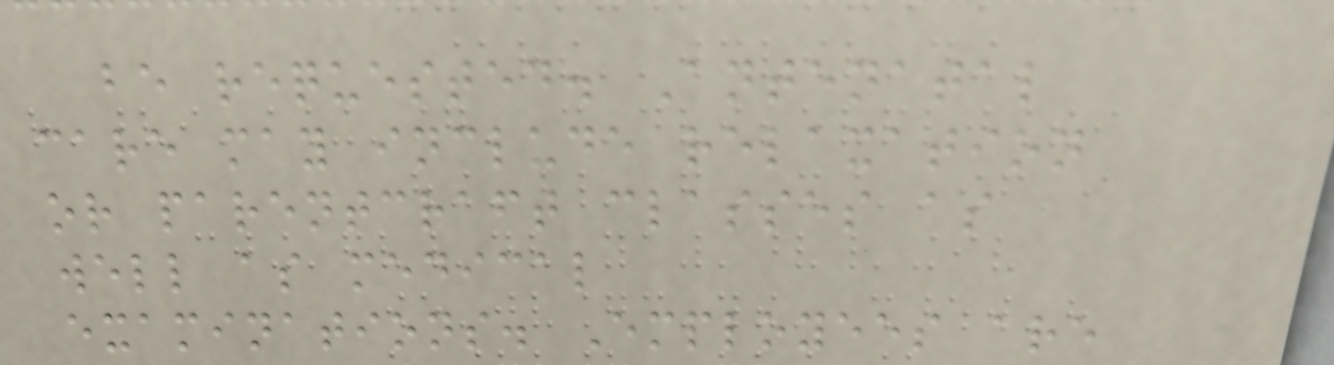be requested. Antenatal
care may include relaxation
or parentcraft classes as
well as medical
examinations. Employees are
